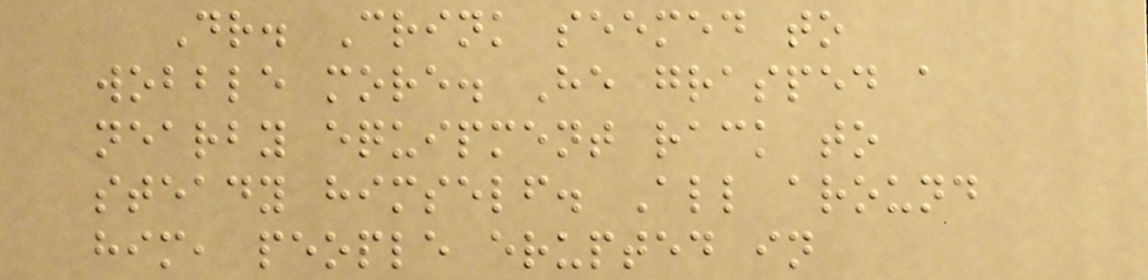Dr. Crink seemed to
wobble more. He grasped a
nearby equipment rack to
steady himself. All around
him, people erupted in
